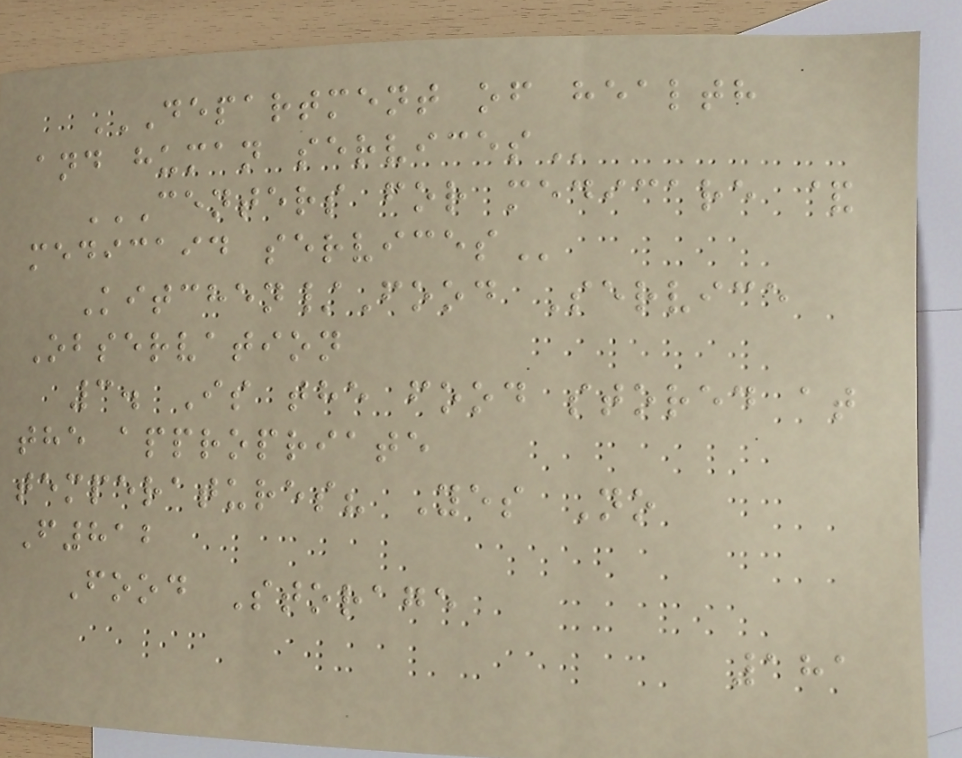DEPARTMENT OF HEALTH
AND HUMAN SERVICES
CENTERS FOR MEDICARE &
MEDICAID SERVICES
Kitchen/Food Service
Observation
3. Is the food stored at
the appropriate
temperatures? Yes No
F812
Food Storage
181
